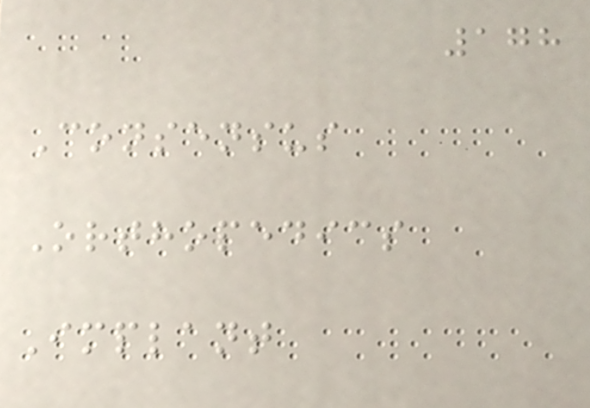178
Consensus
Orthopedics
Implant
